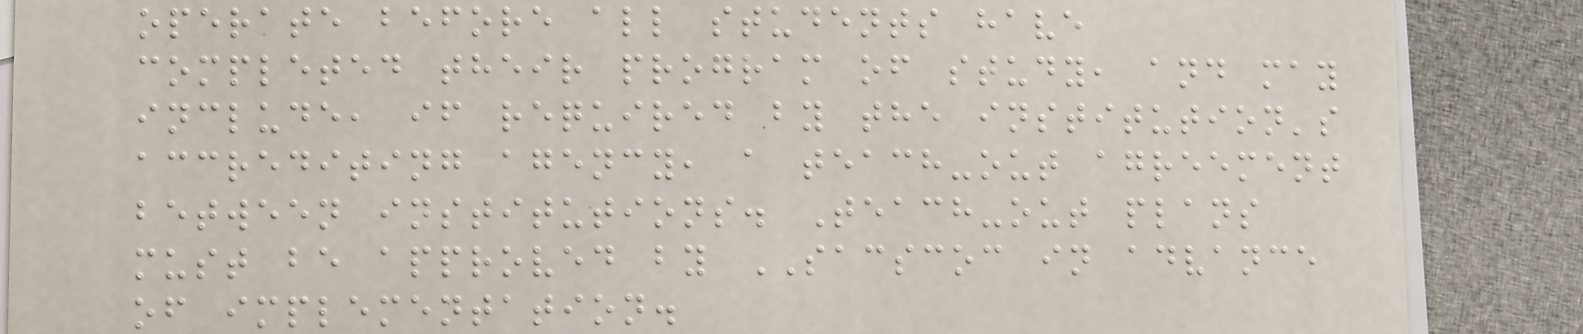operate before all students have
completed their program of study, and may
include, if required by the institution's
accrediting agency, a teach-out agreement
between institutions. Teach-out plans
must be approved by SACSCOC in advance
of implementation.
